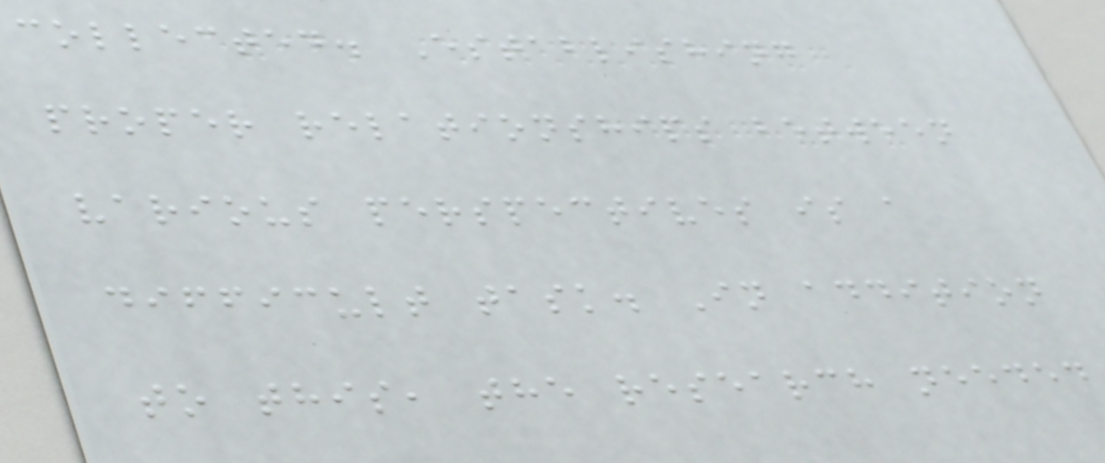collected. Establishing
proper relationships between
various perspectives is a
difficult task. In addition
to this, the research needed
